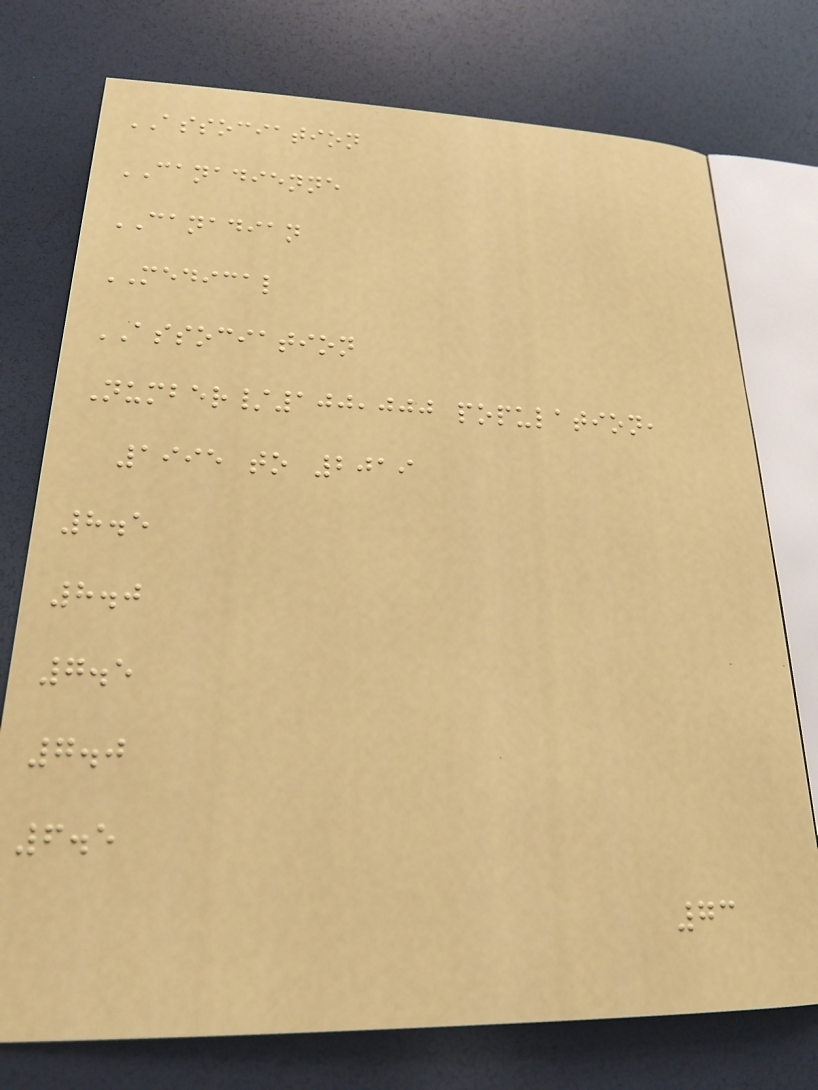ASSOCIATION
CANADIENNE
CANADIAN
MEDICAL
ASSOCIATION
Number/100,000 population,
1995 to 2019
8.5
8.0
7.5
7.0
6.5
73
